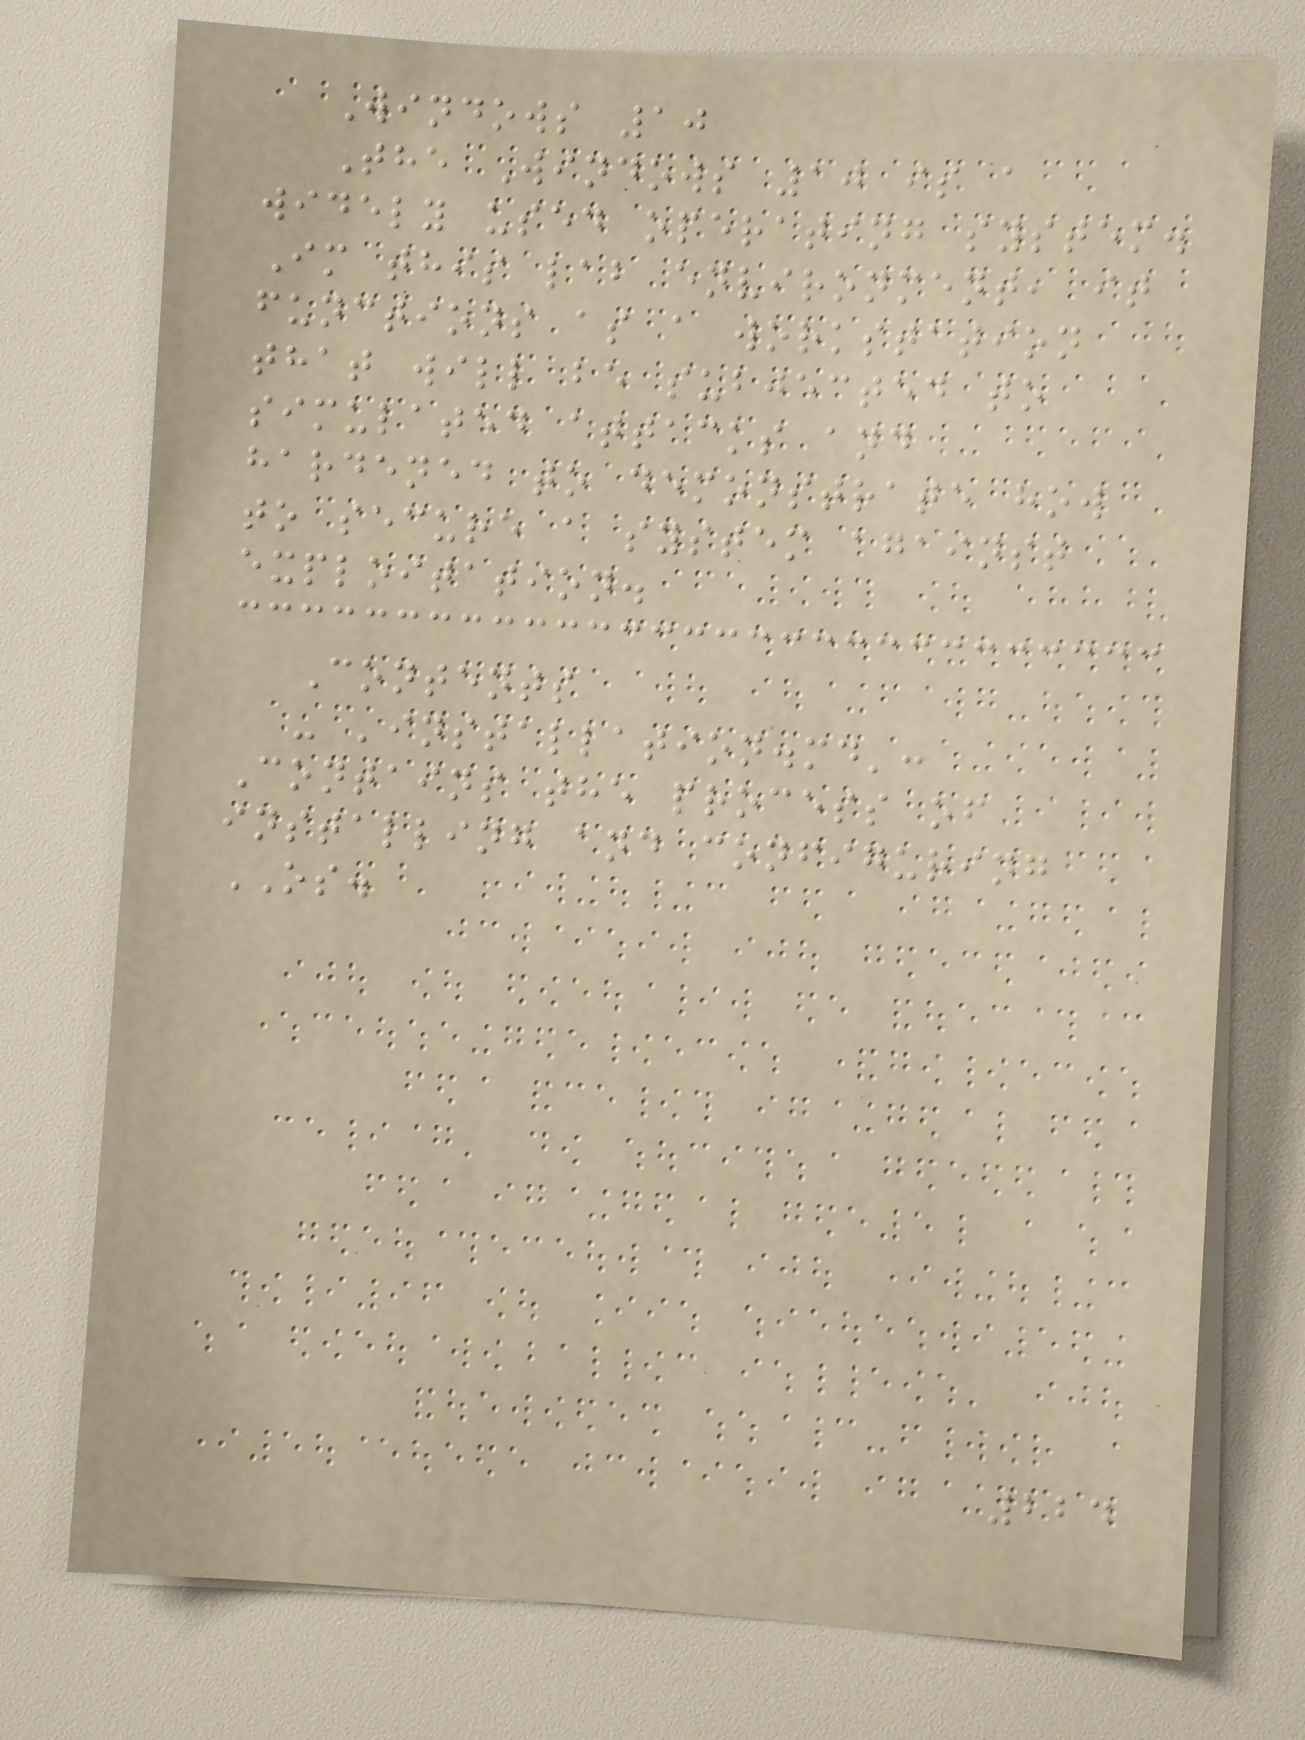Windows 10
The Windows 10 is a
widely used operating system.
Im this lab environment, it
functions as a workstation
that will be subjected to
simulated attacks and
hardened to demonstrate how
to secure a system against
exploitation.
Contents
- 'installation.md':
Contains the process of
installing and configuring
OS.
224
